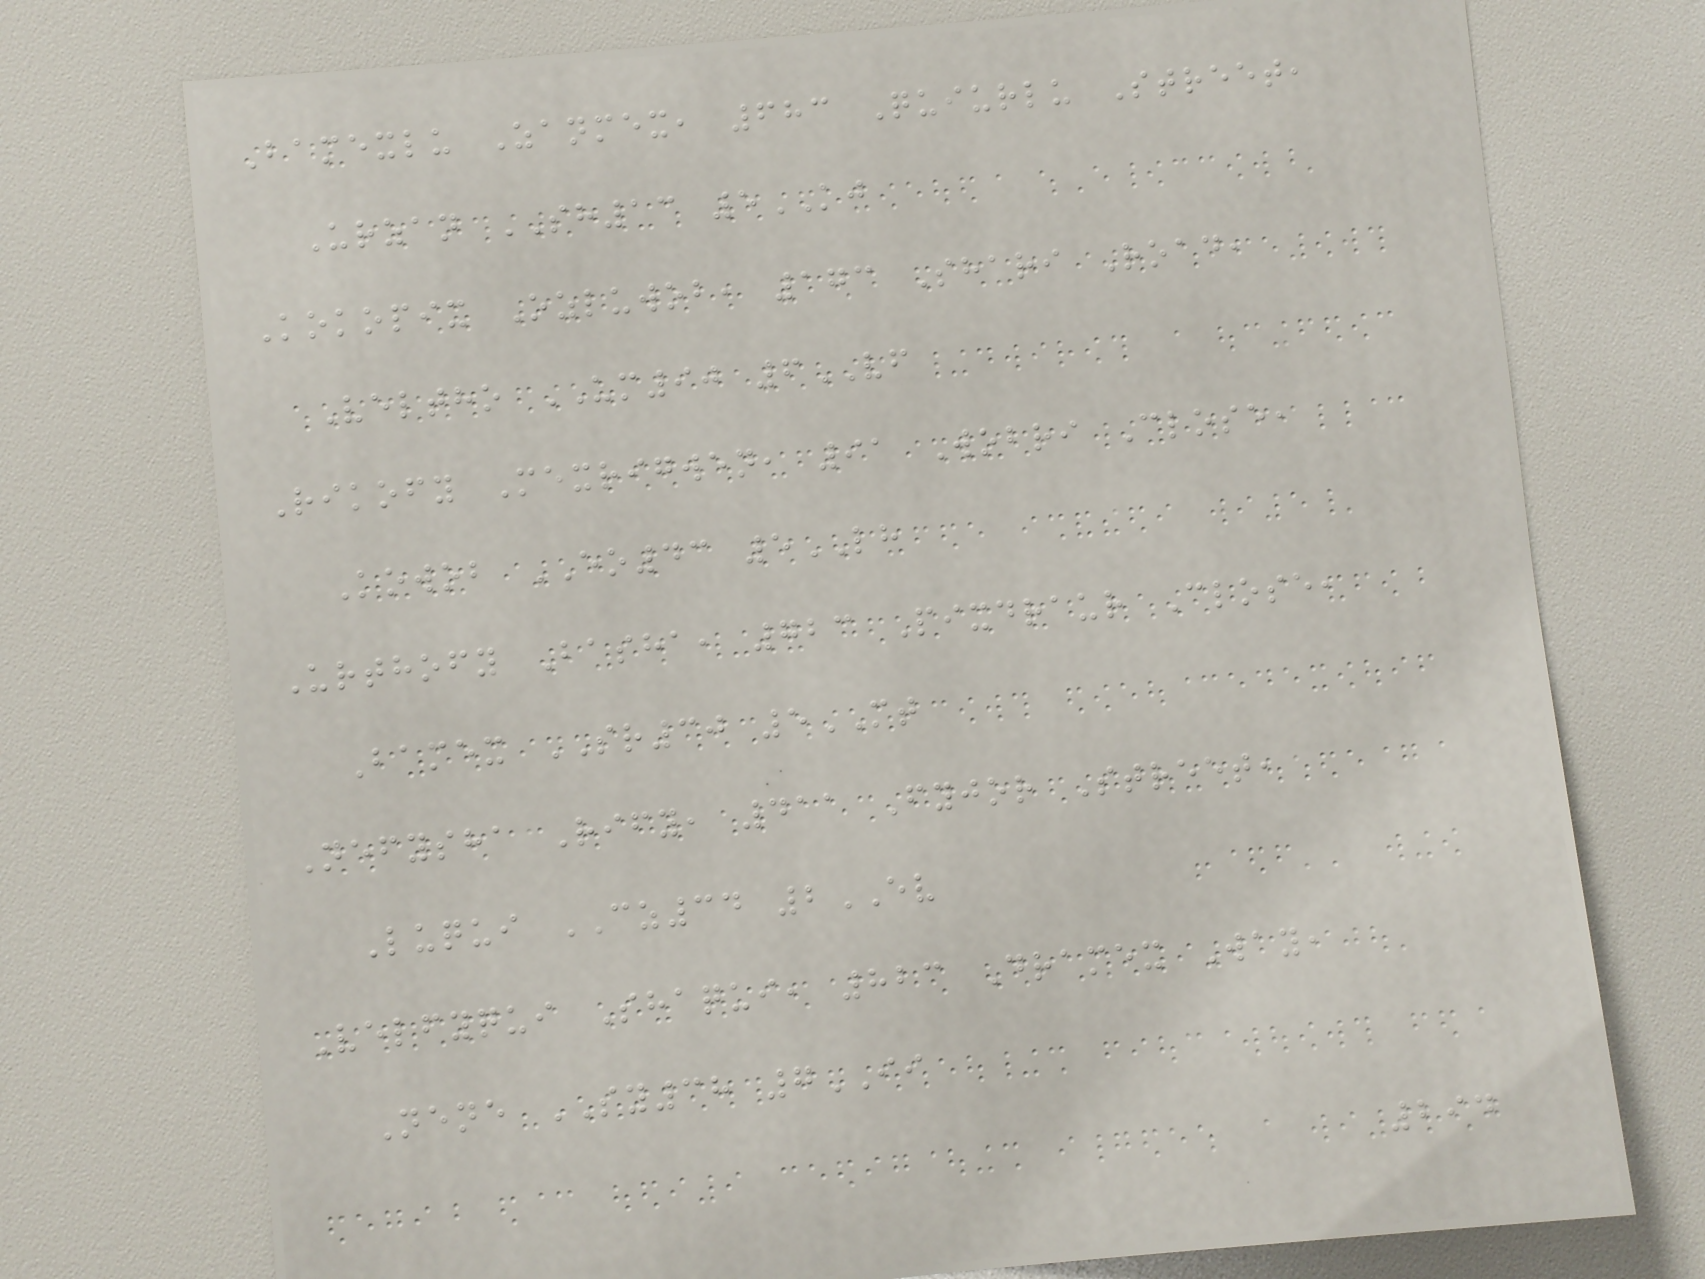Bamexlu Zanmex, 683 Quiurlu Street,
Urzan SH13 5KJ
Kokopix Ozluwob, 173 Shari Road,
Veltho UM90 6VF
Rikofy Mexrigwen, 91 Wobri Close,
Kowob EO43 5LH
Urthofy Basha, 723 Pixdraur Close,
Bamex SR30 5MT
Nefysha Rify, 411 Fyjor Street,
Luqui CZ34 2EV
Velfyqui Shaqui, 823 Dramex Way,
Nene SY38 7II
294
